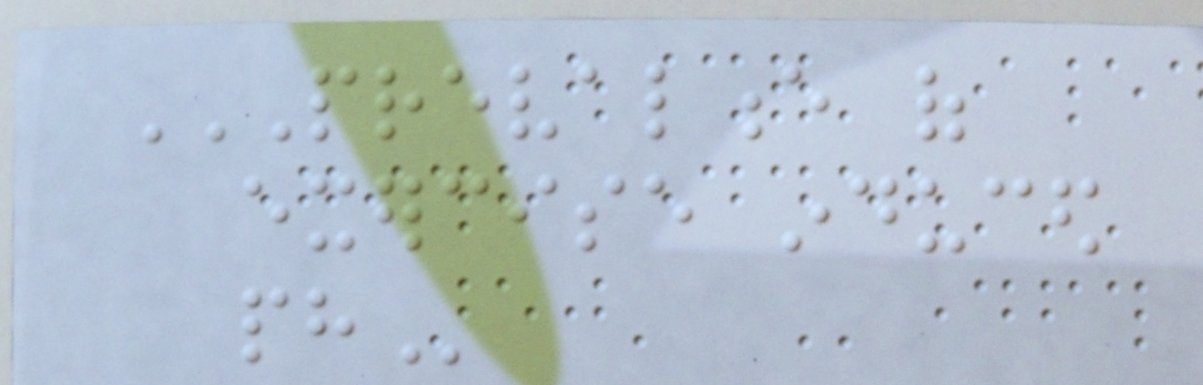PREVALENCE OF
EXERCISE INDUCED
PH
